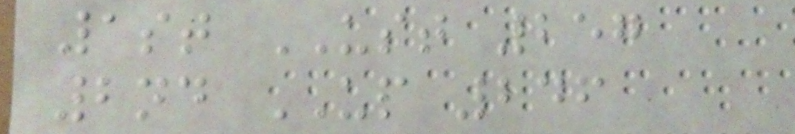1st UST 257
2nd UP 246
